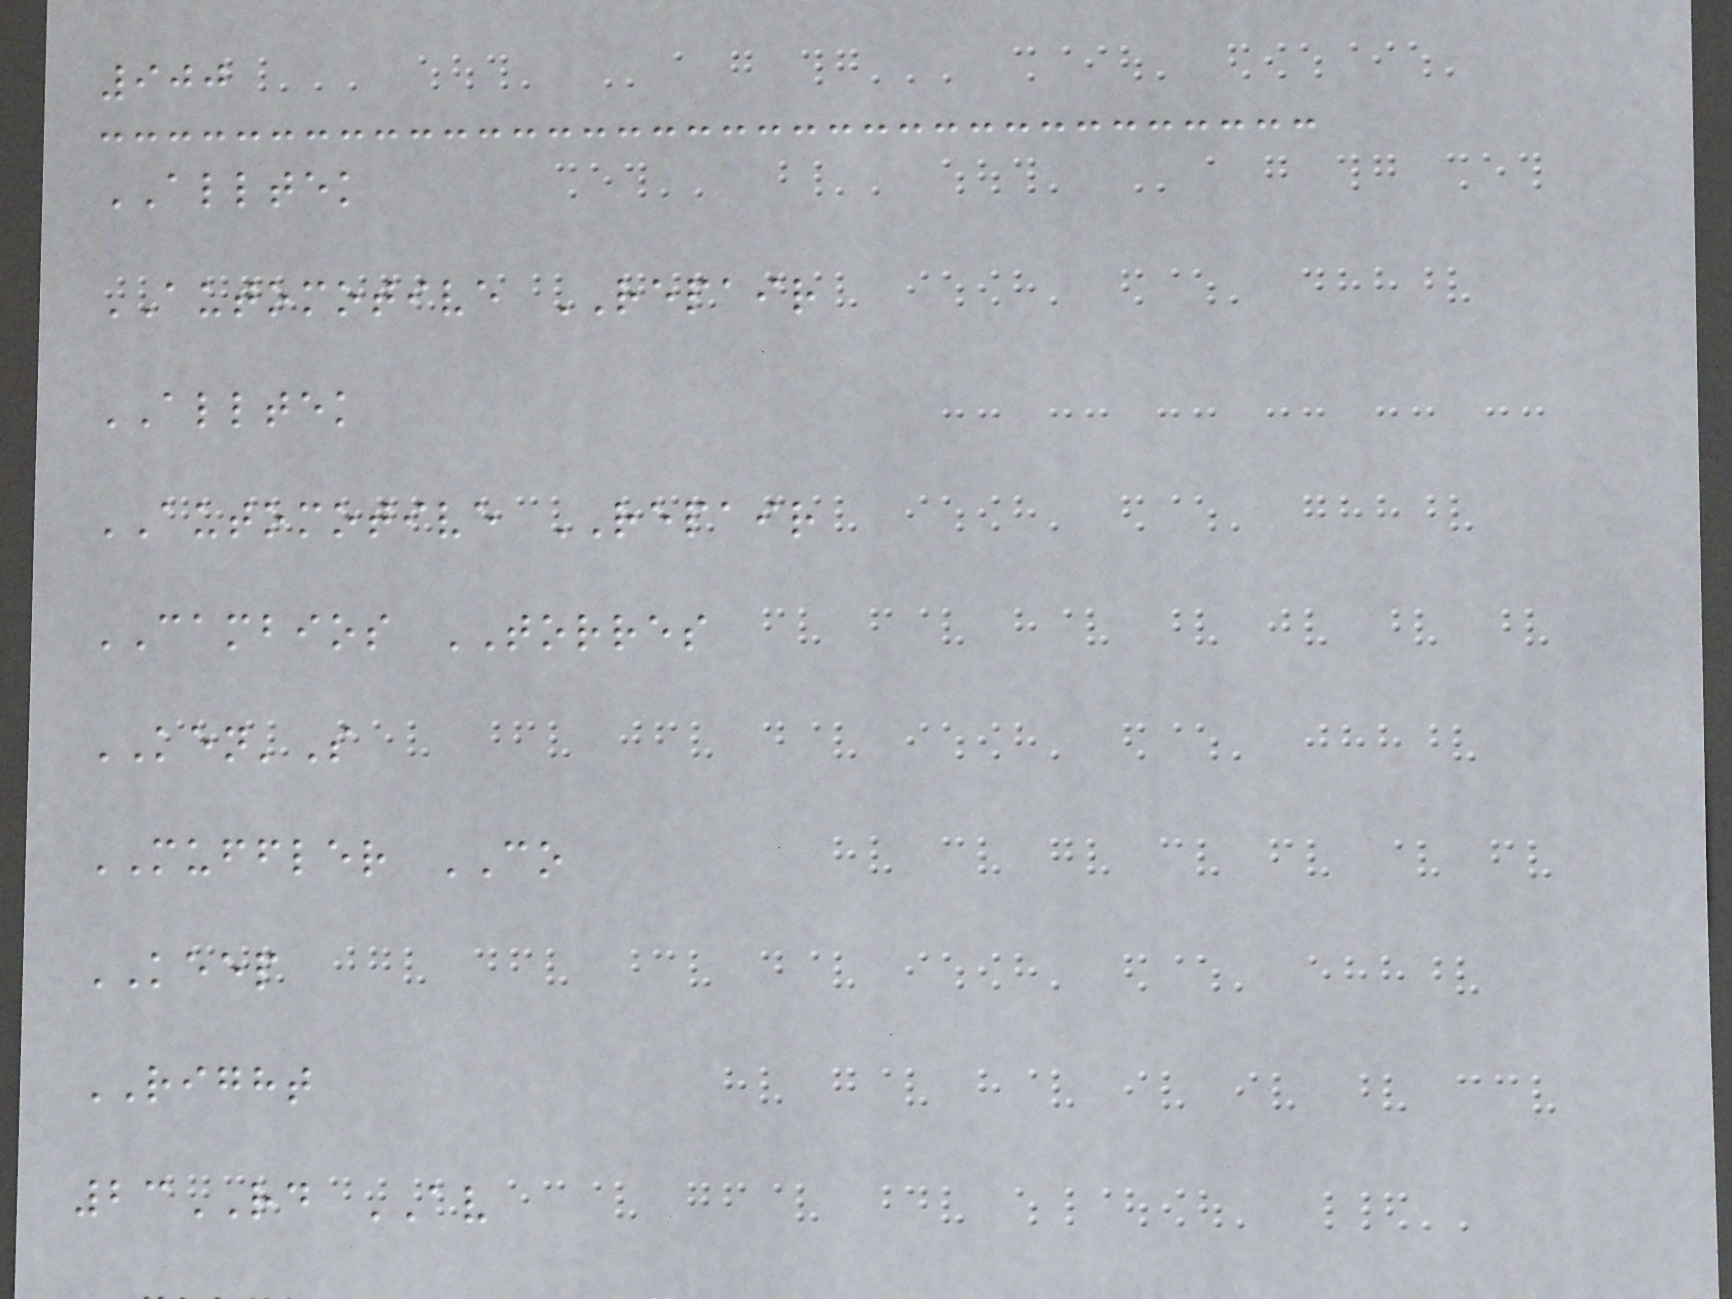900
ALLTEK
AUTOMOTIVE REPAIR
ALLTEK
AUTOMOTIVE REPAIR
CAMBIOS TORRES
KEN'S
MUFFLER CO
KEEP
RIGHT
23RD AV
